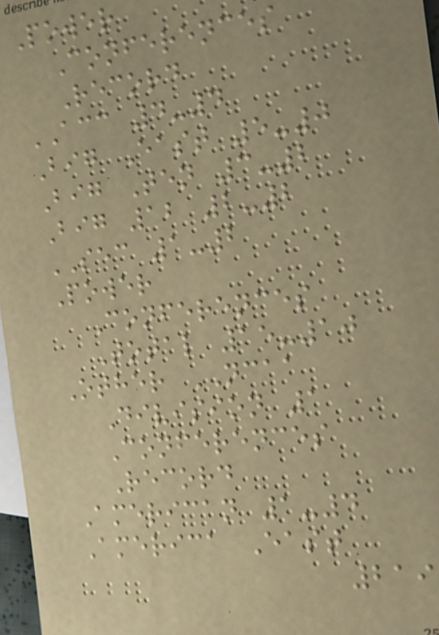Power
Conferences
Record
ACC 4-4
Big East 5-0
Big Ten 3-2
Big 12 2-2
SEC 1-2
Power
Conferences
Total 15-10
Other NCAA
Division 1
Conferences
Record
American 1-4
America East
219
